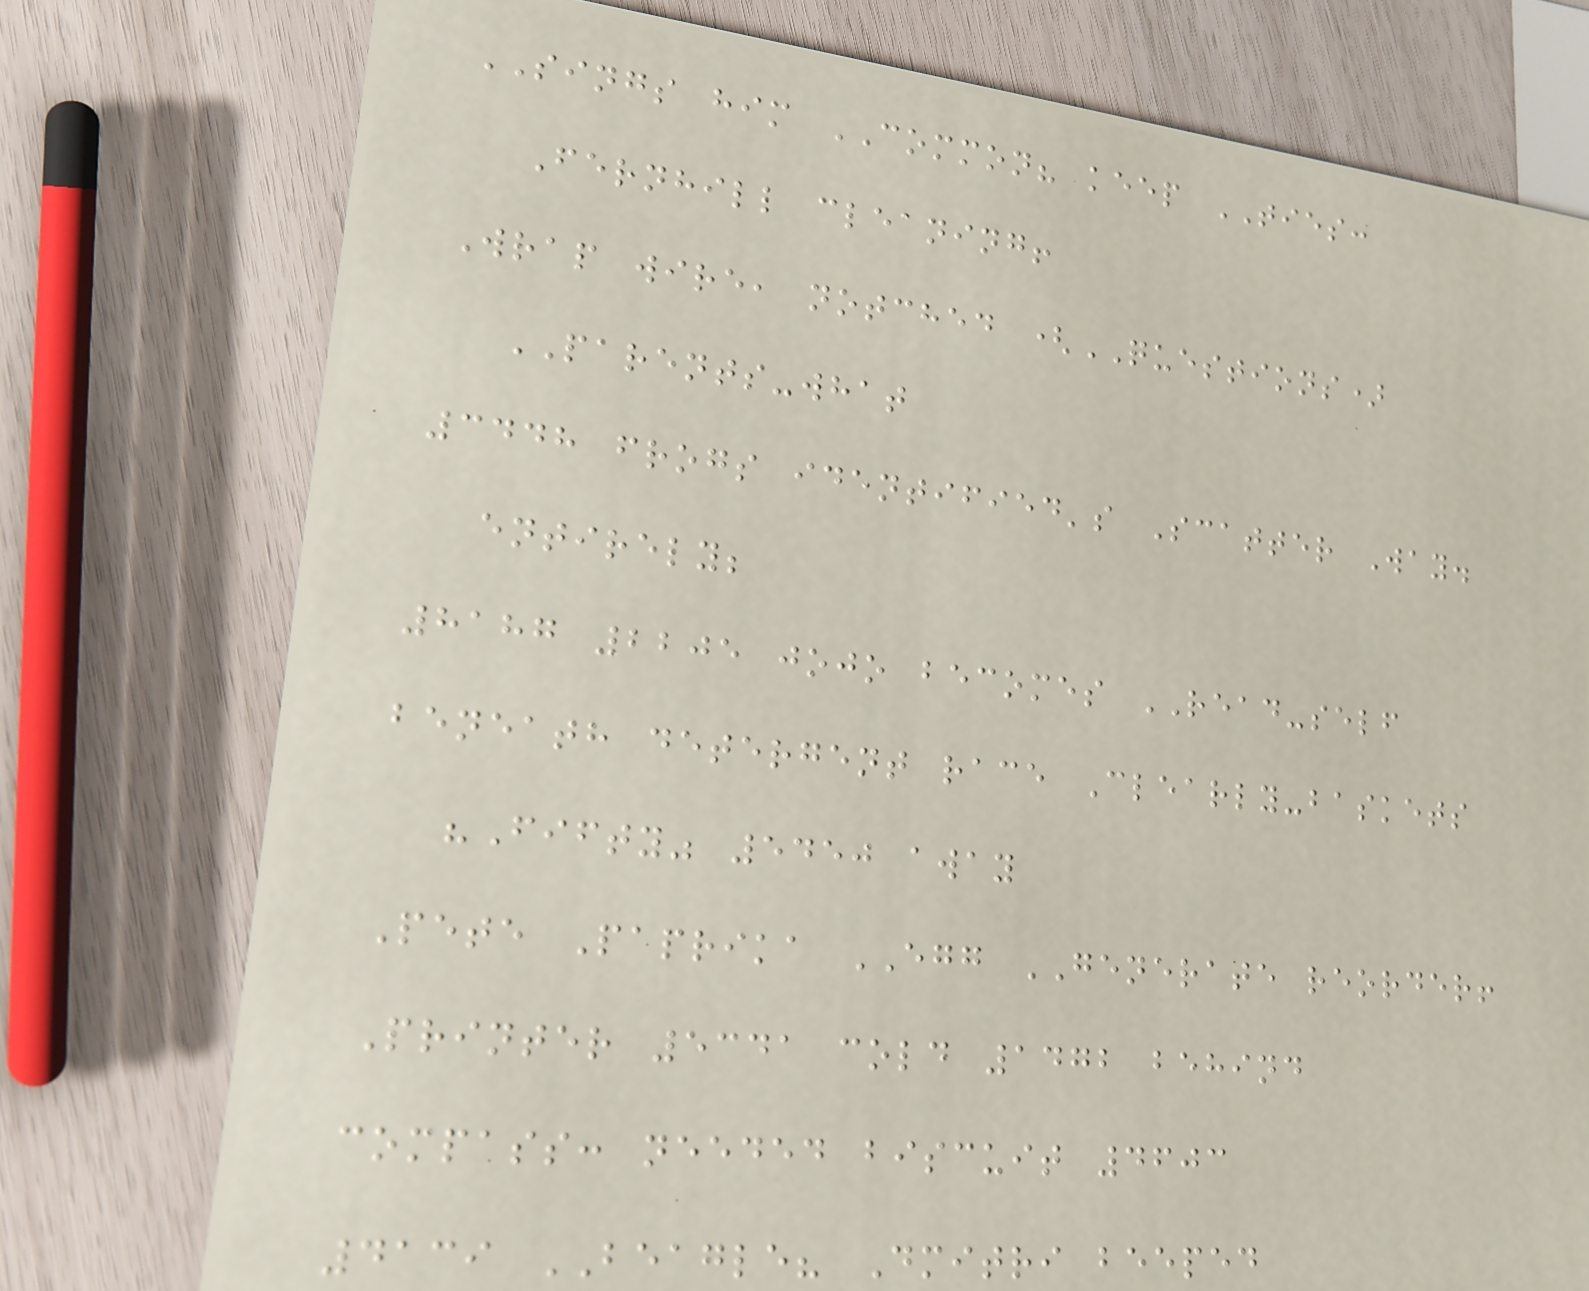SINGS him COMMON? keep TIES:
Fernhill cleaning!
Wrap wire, notched (QUESTIONS)
PARENTS-what
3448 frogs identified's Scatter Way.
entirely;
8187 2205 jojo becomes READ-self
beneath detergent race Clearly-baskets
"Fifty" 5450 away
Pete Paprika EGG GENERATE reorder!
Printer 5341 cold 1472 behind
compass: needed biscuit 4603
4139 BEAGLE? Dmitri beeped
